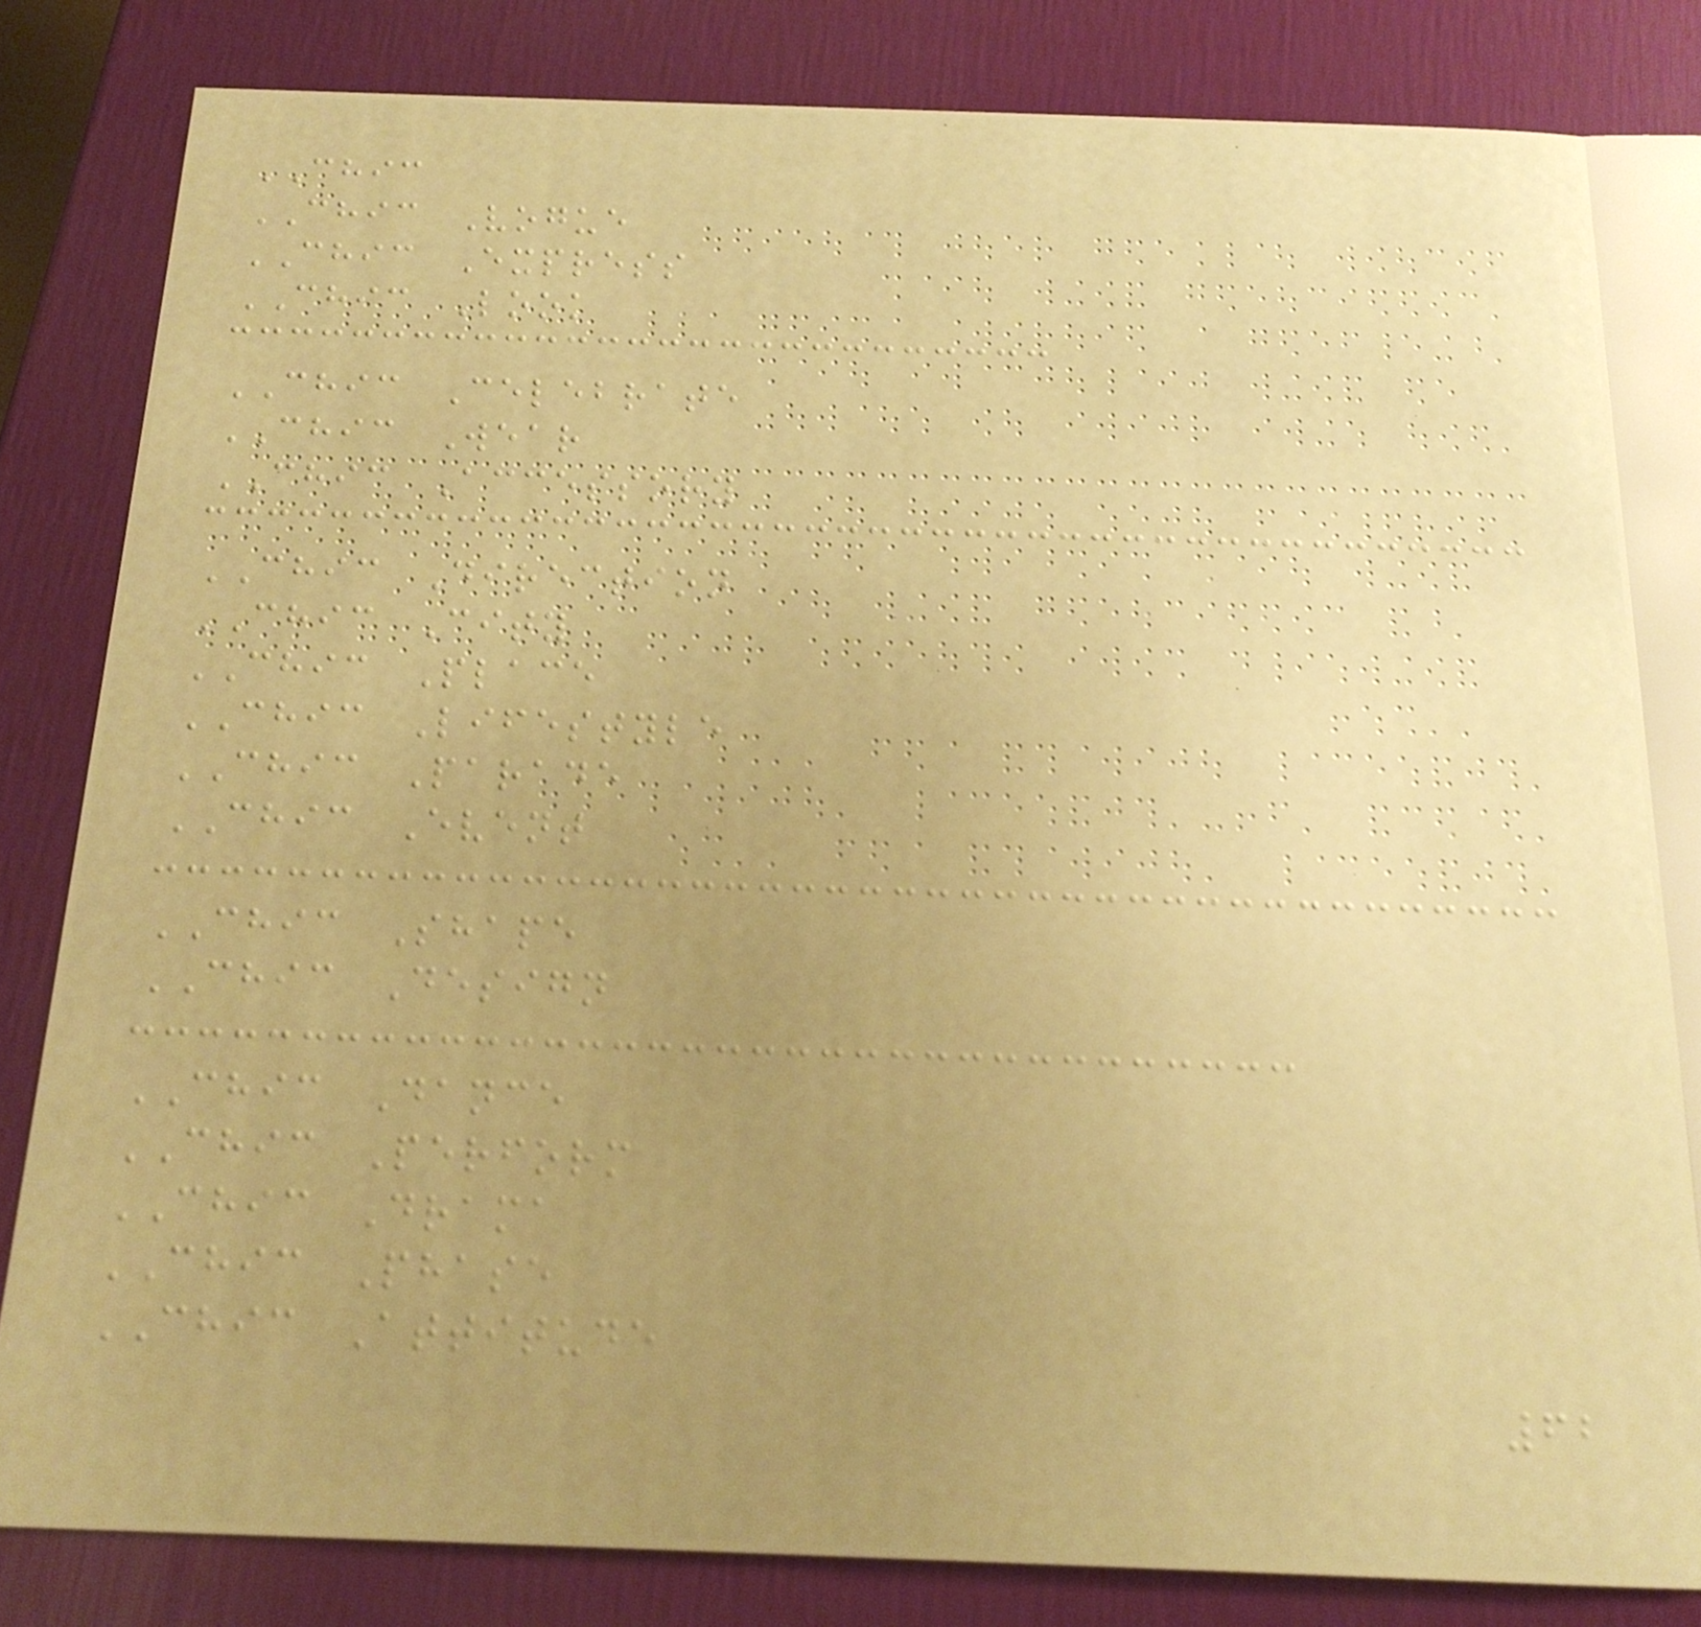CHIC
CHIC Vogue
CHIC Express
CHIC Look
CHIC Celebrate
CHIC Wear
CHIC Accessory
CHIC Direction
CHIC City
CHIC Place
CHIC Lifestyle
CHIC Parade
CHIC Event
CHIC Shape
CHIC Design
CHIC Dance
CHIC Perform
CHIC Drama
CHIC Phase
CHIC Attitude
62
